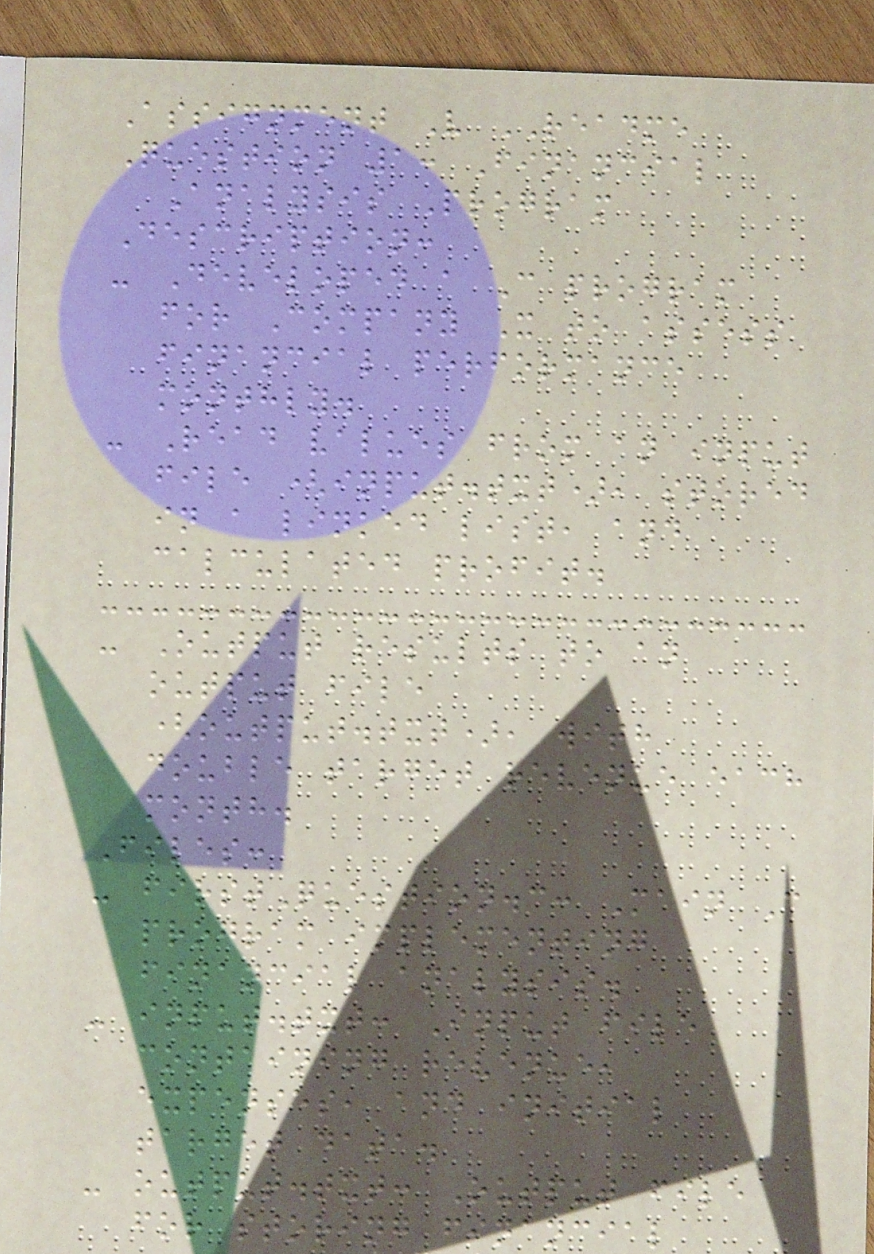Assignment V README
Question 1: Financial
Analysis Program
Description:
- Developed a C program
for Company X to assess
financial performance
monthly.
- Read values from an input
file (input.txt), stored
in a linked list, and
calculated profit.
- Output results to an
output file
(output.txt), with
double target revenue each
month.
Files:
- firstQuestion.c: Main C
program implementing
financial analysis.
- input.txt: Input file
containing revenue,
expenses, and initial
target data.
- output.txt: Output file
for storing financial
